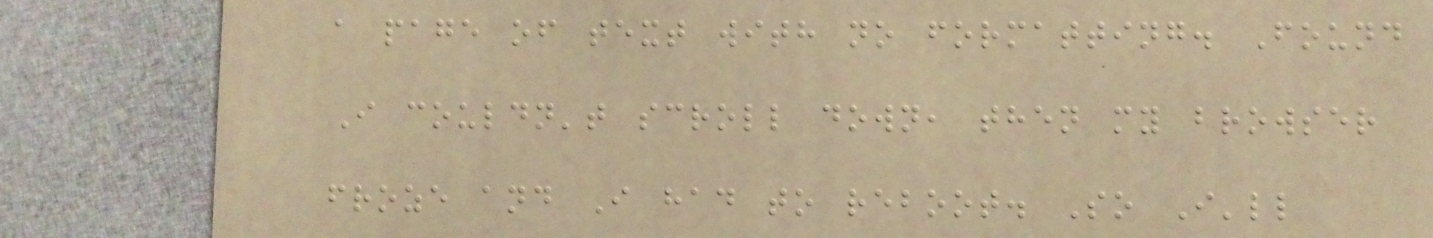a page of text with no formatting. Found
I couldn't scroll down, then my browser
froze and I had to reboot. So I'll
